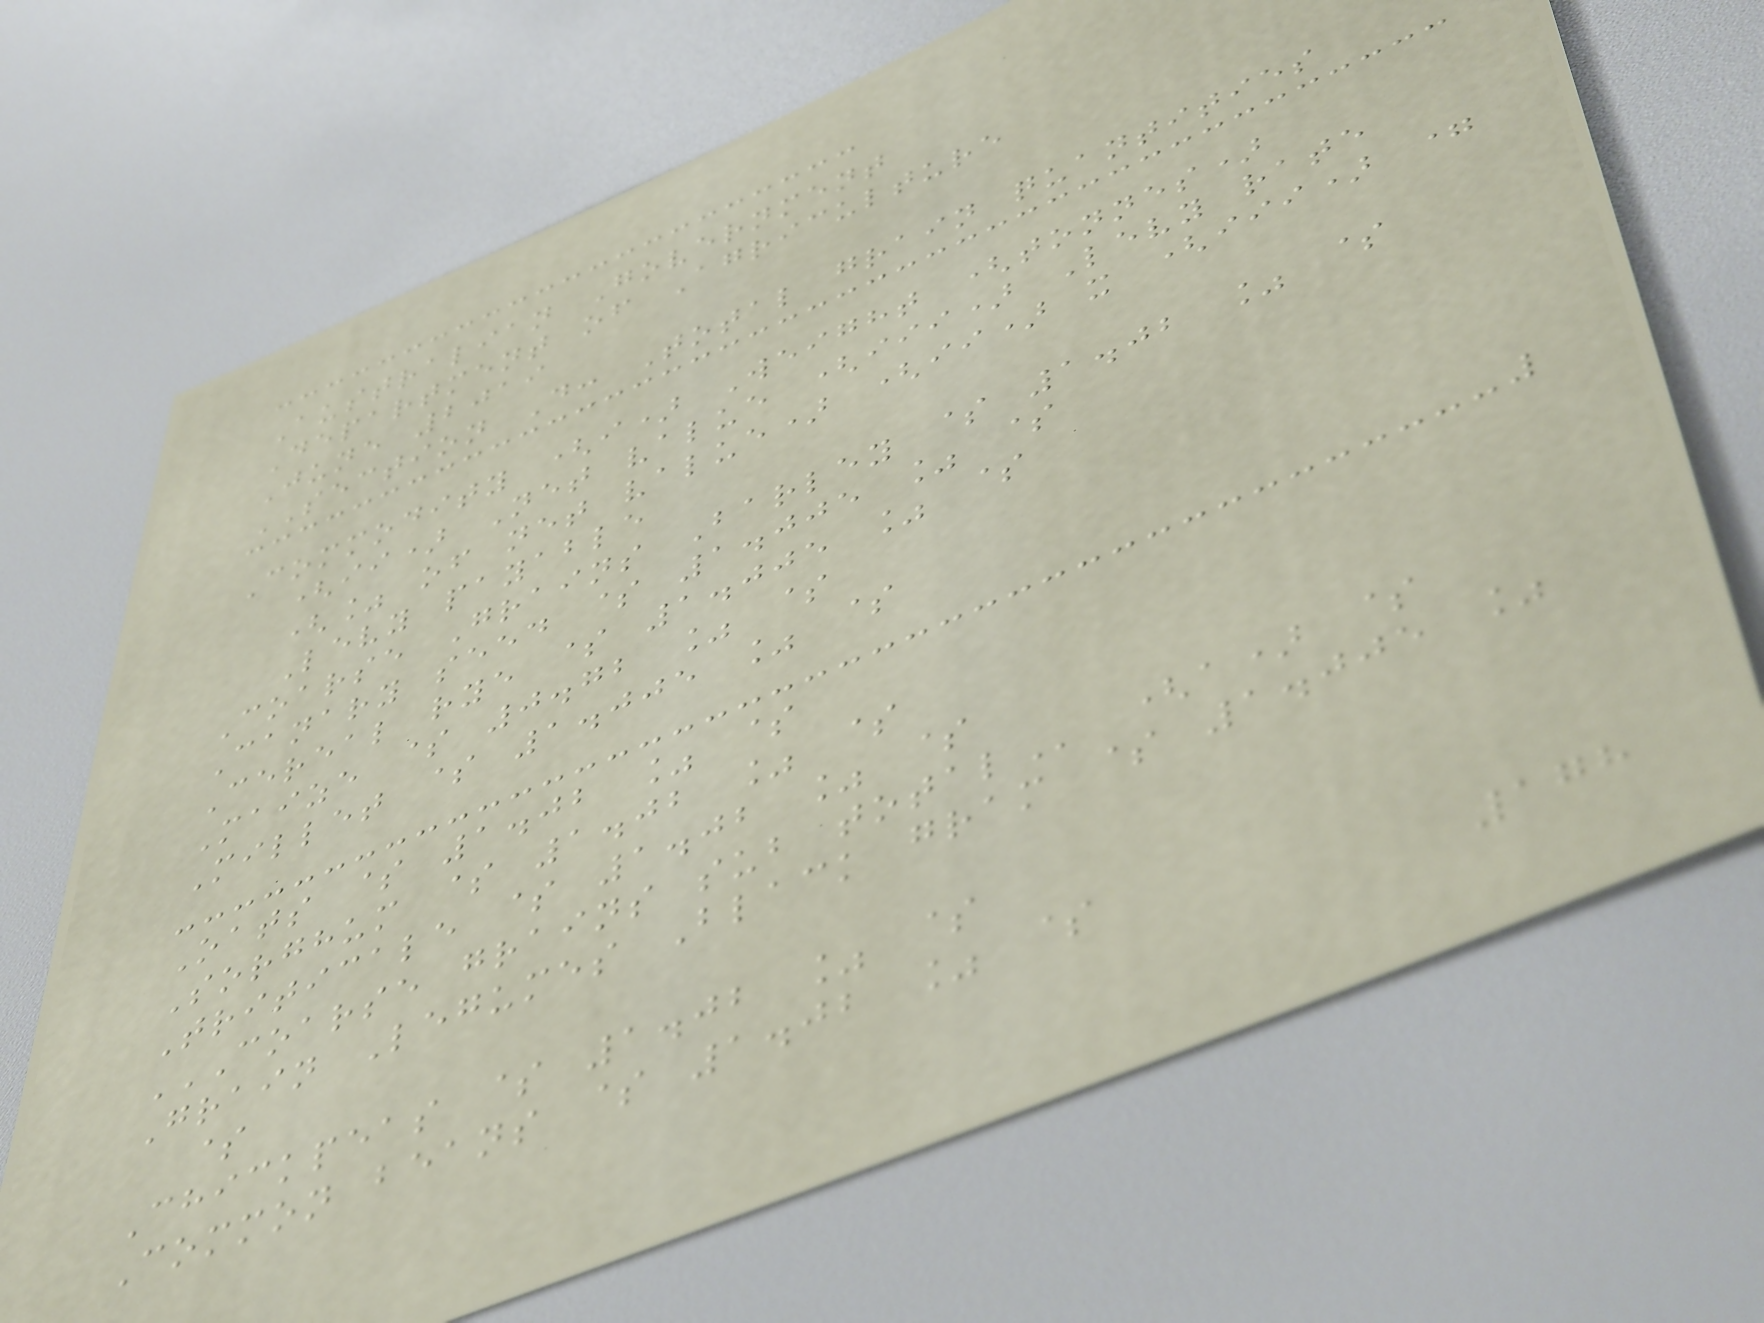Australian Government
Department of Agriculture
June 2019
SECTION D: Total grain quantities
Commodity (i) Weight (tonnes)
(ii) Net value (iii) Levy rate
(% of net value) (ii) x (iii) =
Levy payable
Coarse Grains Barley $ 1.02 % $
Canary seed $ 1.005 % $
Cereal rye $ 1.005 % $
Maize $ 0.72 % $
Millet $ 1.005 % $
Oats $ 1.02 % $
Sorghum $ 1.02 % $
Triticale $ 1.02 % $
COARSE GRAINS SUB TOTAL (a) $
Grain Legumes Black gram $ 1.005 %
$
Chickpeas $ 1.02 % $
Common beans $ 1.02 % $
178
